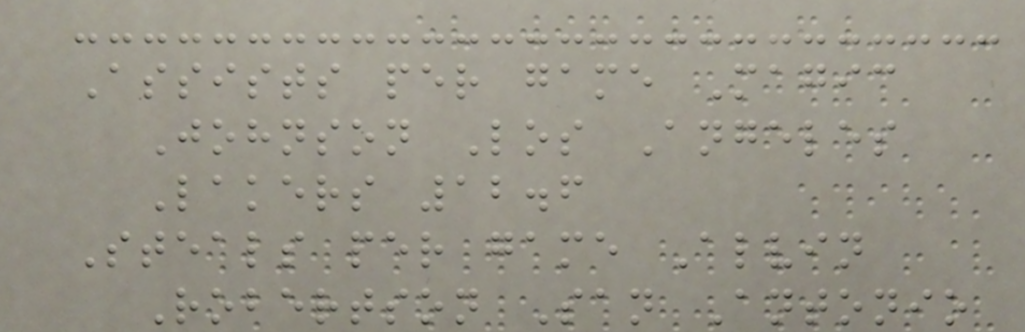Assists per game Magic
Johnson Los Angeles
Lakers 12.6
Steals per game Alvin
Robertson San Antonio
